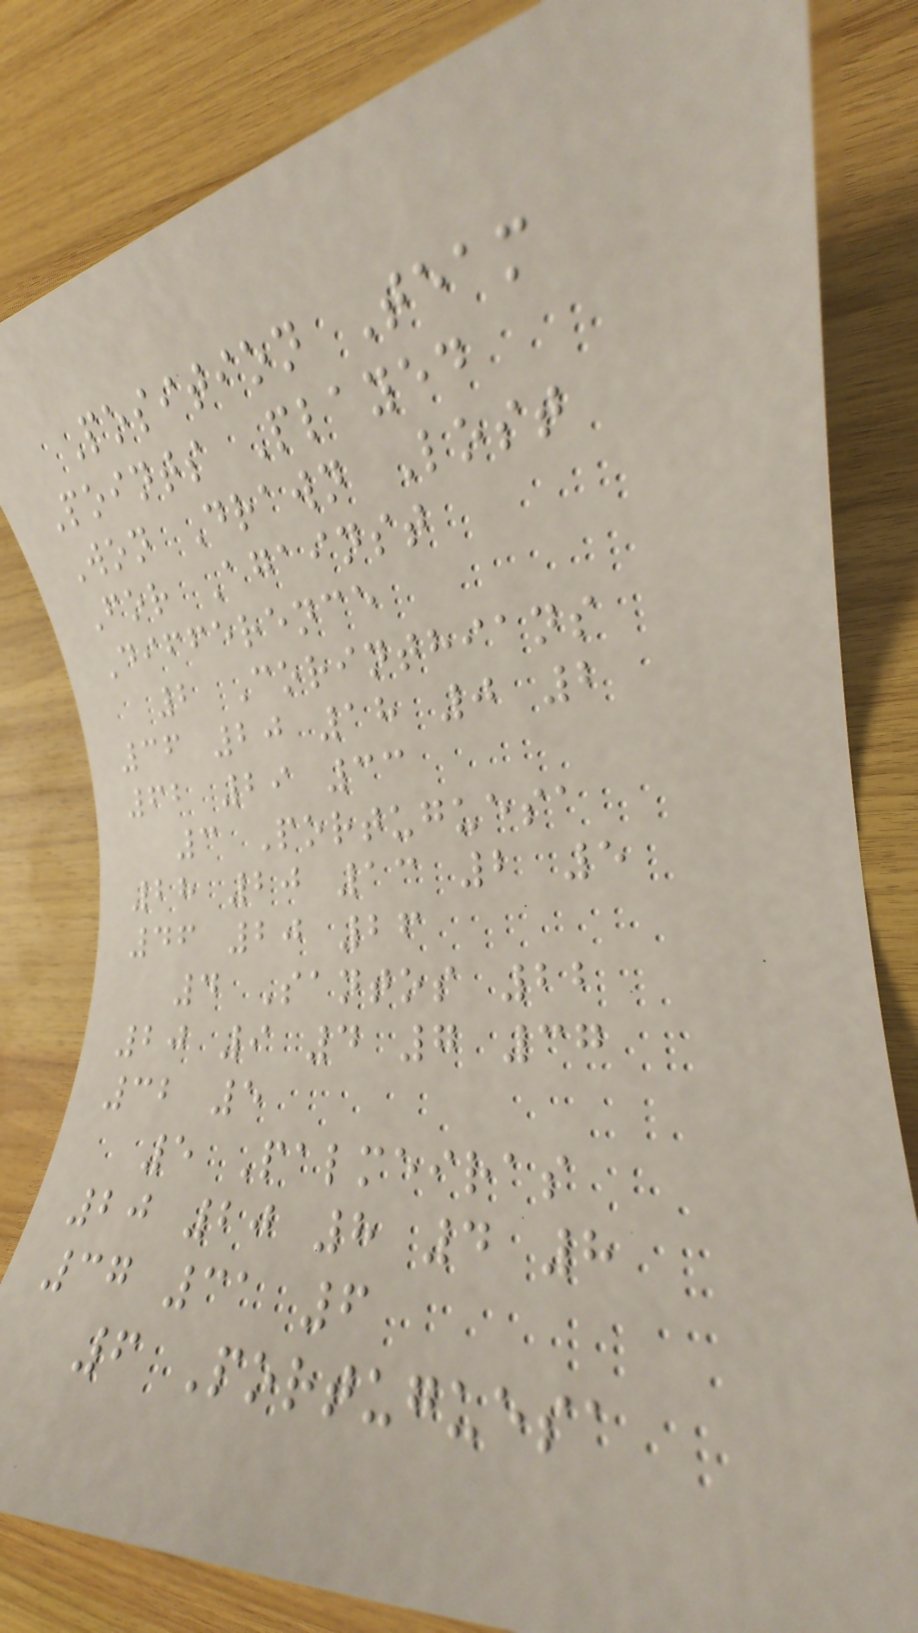Position Team
Points Played
Won Drawn Lost
For Against
Difference
2 Corinthians
36 20 18 0 2
62 29 33
3 Portuguesa
28 20 13 2 5
46 20 26
4 Santos 22
20 9 4 7 37
32 5
5 Palmeiras
20 20 8 4 8
37 31 6
6 Portuguesa
